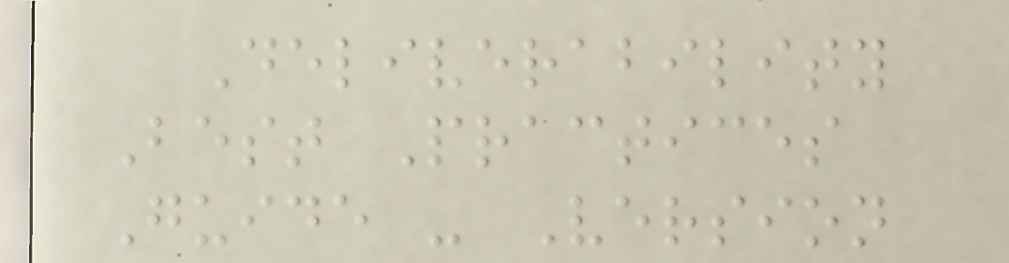Deliverability
Best Practices
Guide - Version
